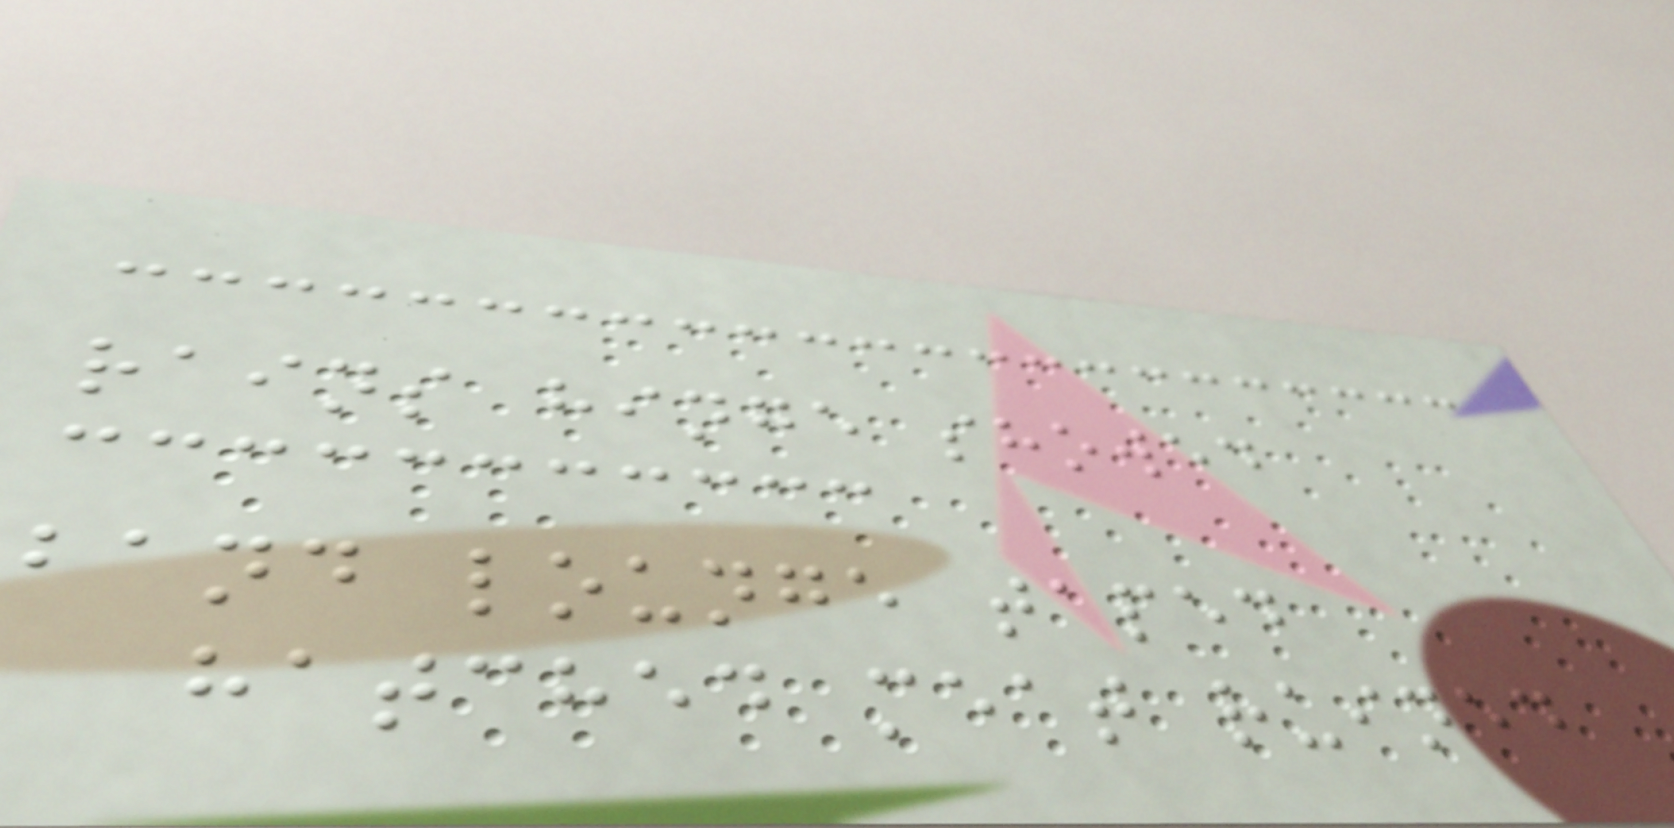rains hinge showed
band lounge taped
hatched meat ruined
